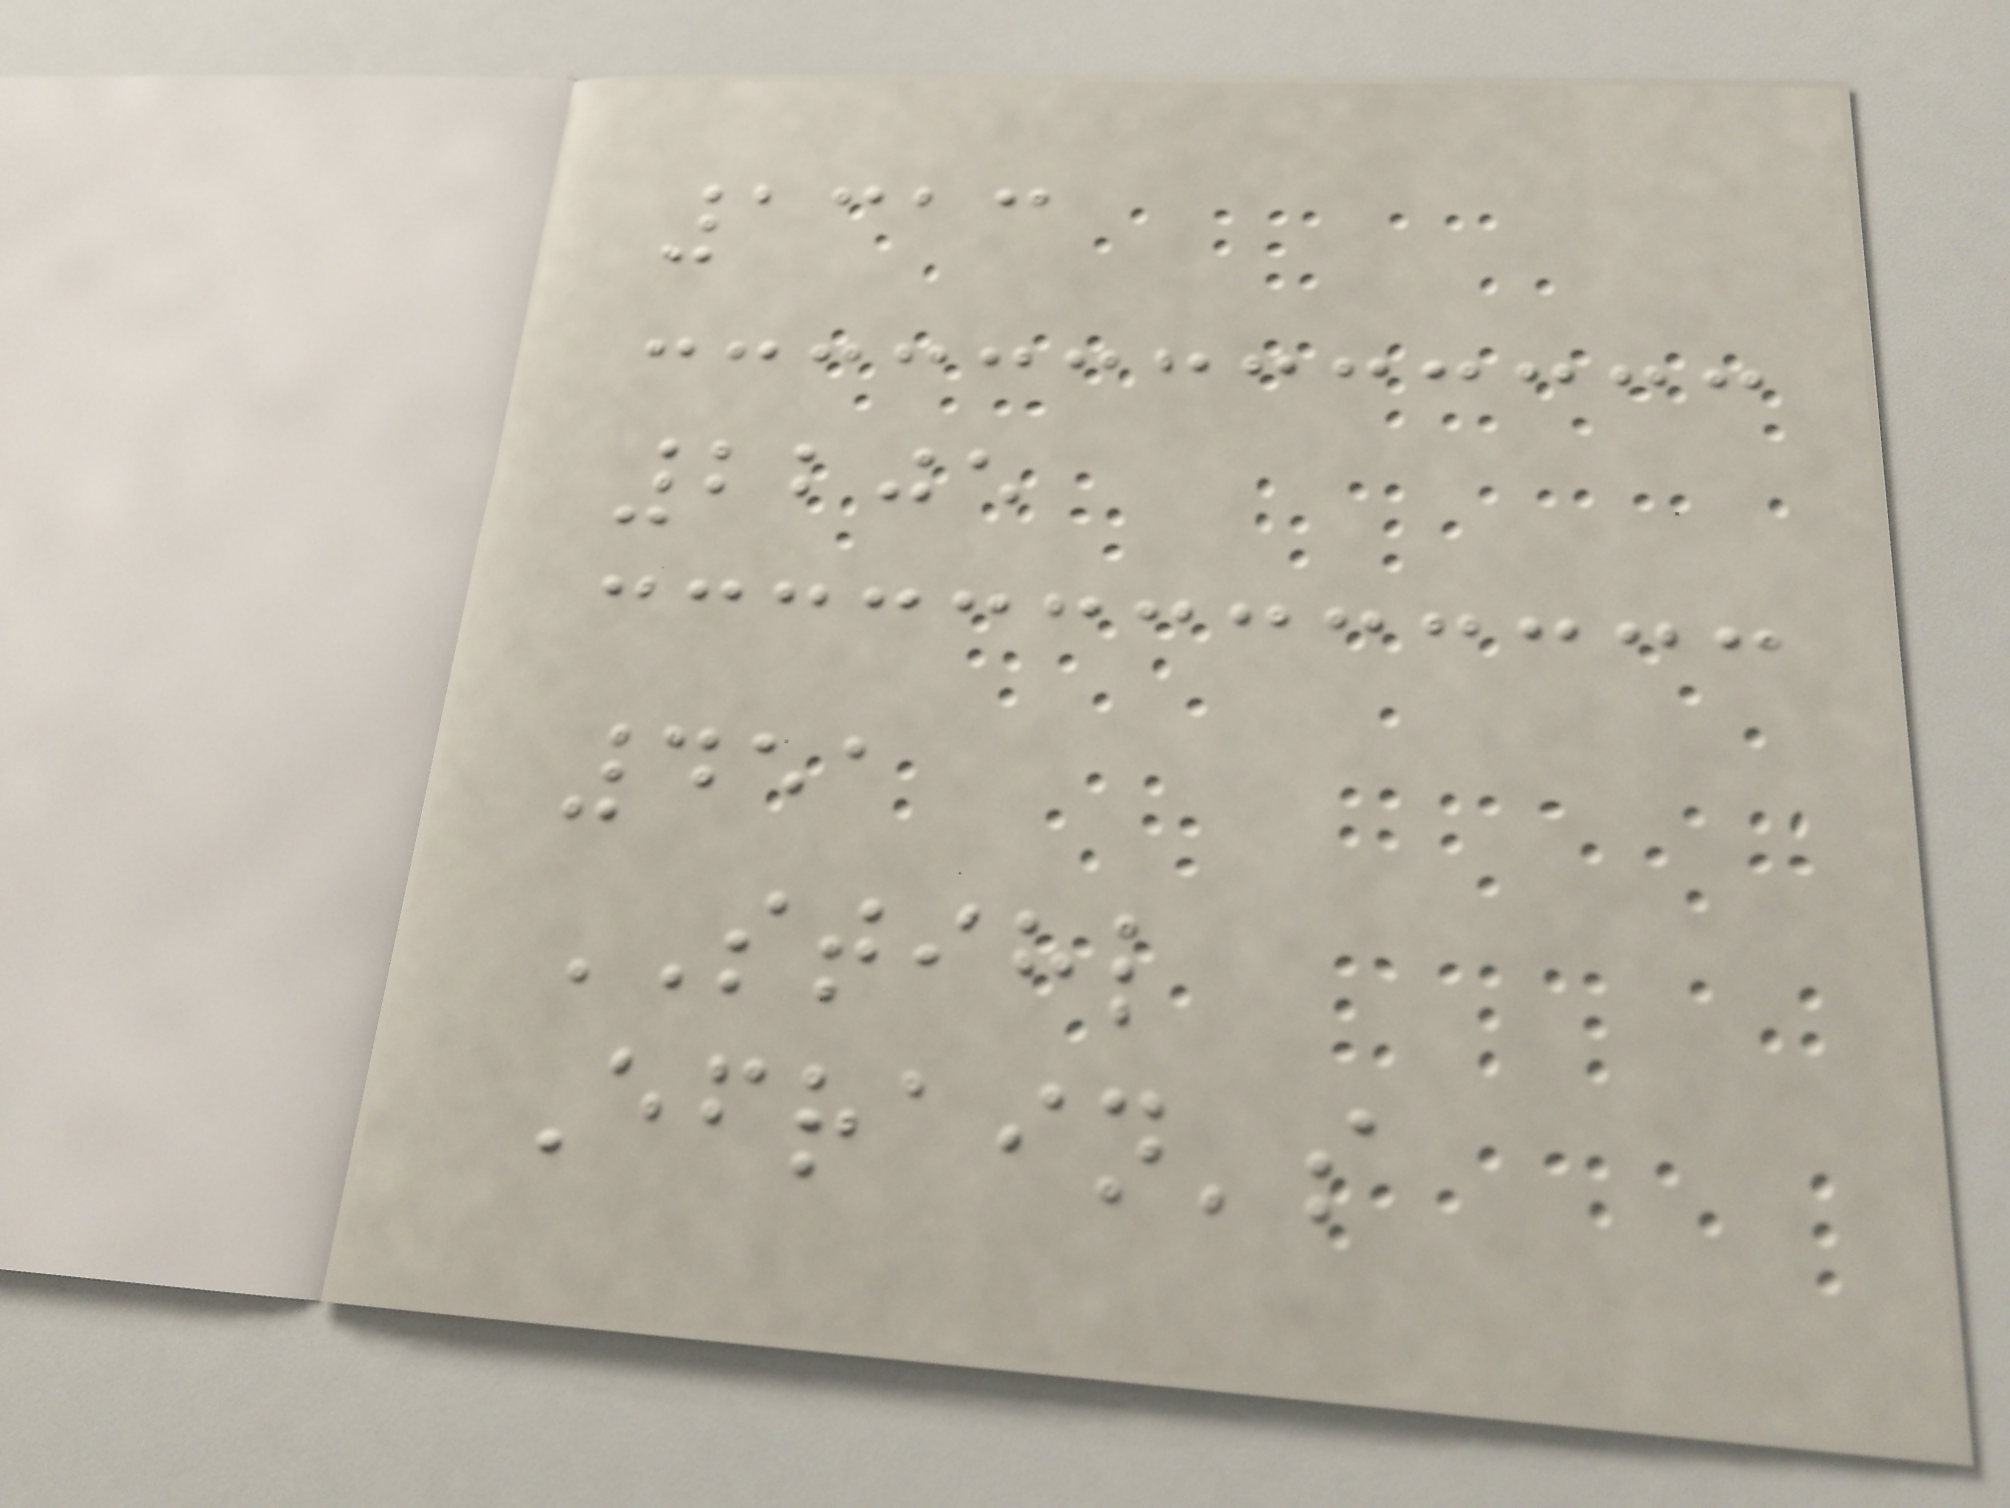1313
2205
451
STIHL
Efrain's
